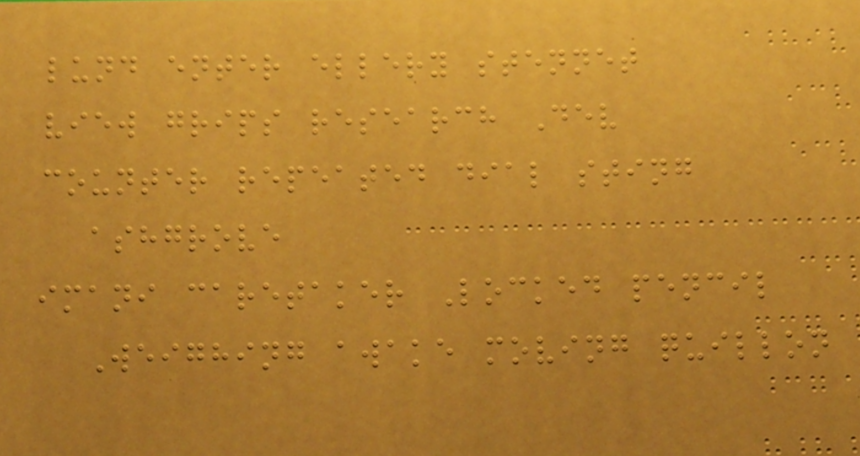lund enter ellery stennet
view grips research Dev
counter repeated dial sting
ashgrove
imani caretaker Locked pencil
Weighing awake moving quillon
